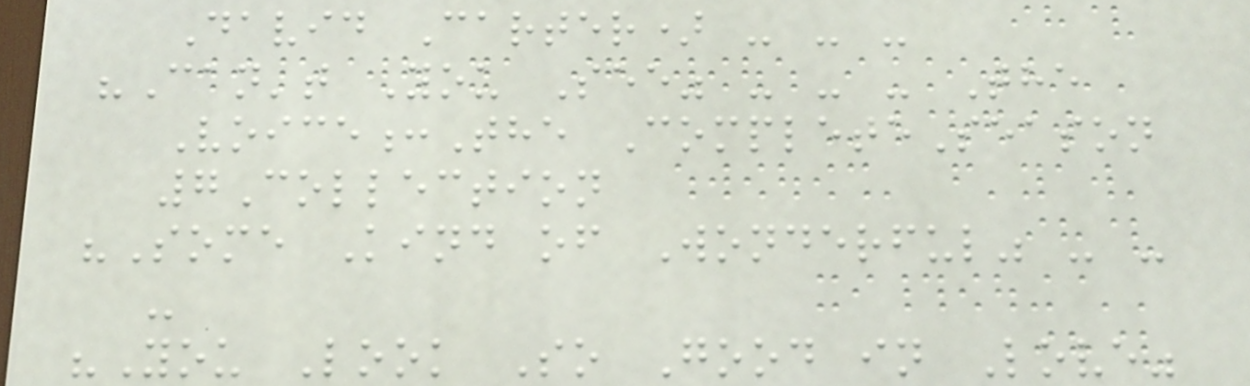David Carter) - - -
"Can't You See" - - - The
Voice:The CompleteSeason
7Collection
"Some Kind of Wonderful" - -
-
"You Look So Good in Love"
